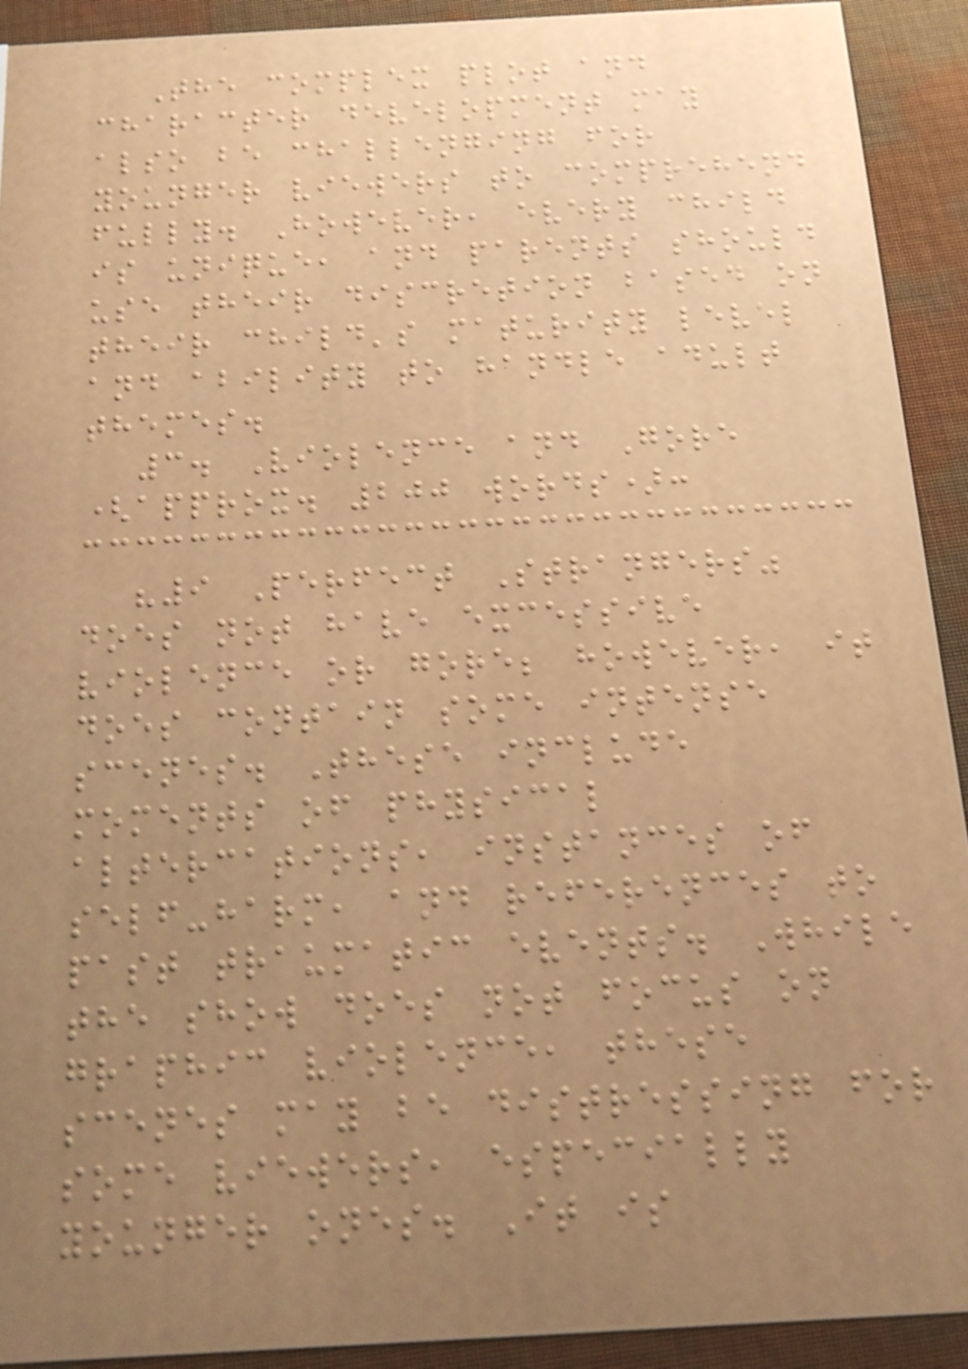The complex plot and
character development may
also be challenging for
younger viewers to comprehend
fully. However, every child
is unique, and parents should
use their discretion based on
their child's maturity level
and ability to handle adult
themes.
3. Violence and Gore
(approx. 200 words):
"9 Perfect Strangers"
does not have excessive
violence or gore; however, it
does contain some intense
scenes. These include
moments of physical
altercations, instances of
self-harm, and references to
past traumatic events. While
the show does not focus on
graphic violence, these
scenes may be distressing for
some viewers, especially
younger ones. It is
